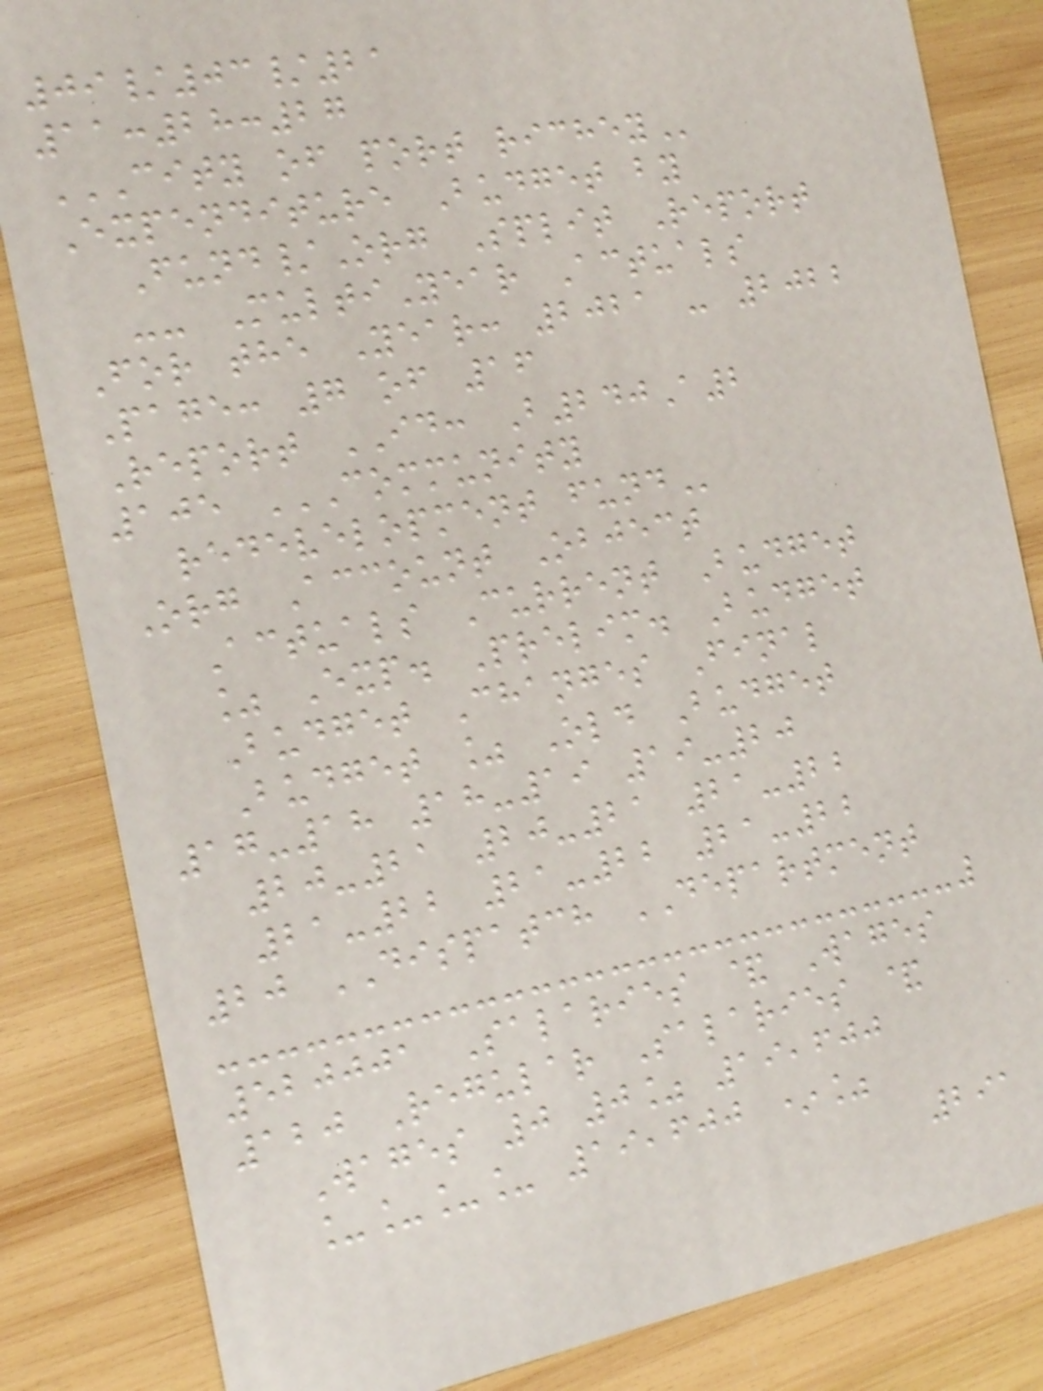09/03/21
11:28:27
CITY OF PORT RICHEY
Expenditure Budget by
Fund/Org Split Report
-- MultiYear Actuals
For the Year: 2021 - 2022
Page: 7 of 16
Report ID: B240A2
105 COMMUNITY
REDEVELOPMENT FUND
Org Account Object
Actuals Current Budget
% Exp. Prelim. Budget
Budget Changes Final
Budget % Old Budget
17-18 18-19 19-20
20-21 20-21 21-22
21-22 21-22 21-22
20 DISPATCH DEPARTMENT
520001 Salaries & Wages
120 Regular Salaries &
Wages 0 0% 19,600
____ 19,600 *%
291
